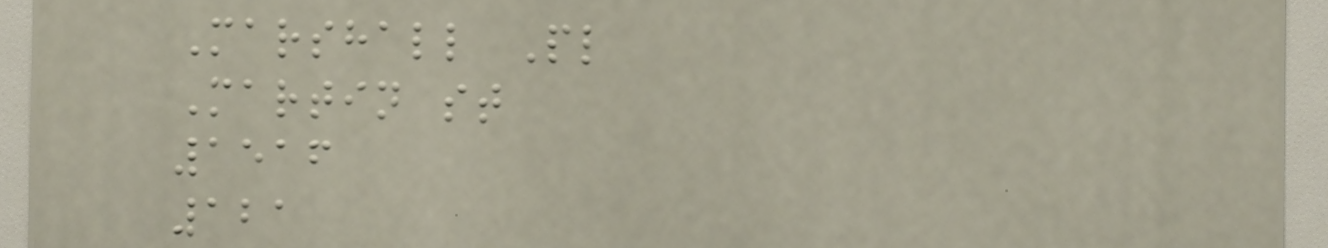Marshall Pl
Martin st
1516
121
